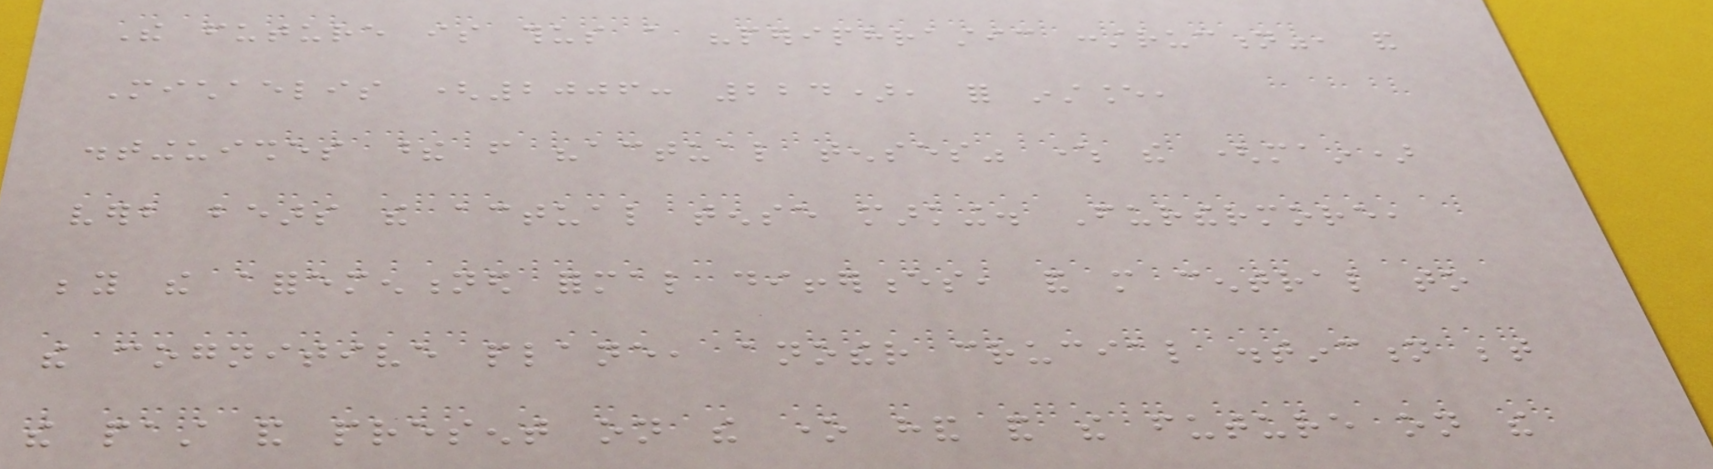The future is thus a "periphrastic construction", and
Michaelis (2006: 224), for instance,
distinguishes these from "actual tenses" where the (main)
verb bears the actual tense marking. Furthermore,
beyond the aforementioned formal differences, and more central to
the cognitive plane, another crucial distinction between
the past and present on the one hand and the future on the
